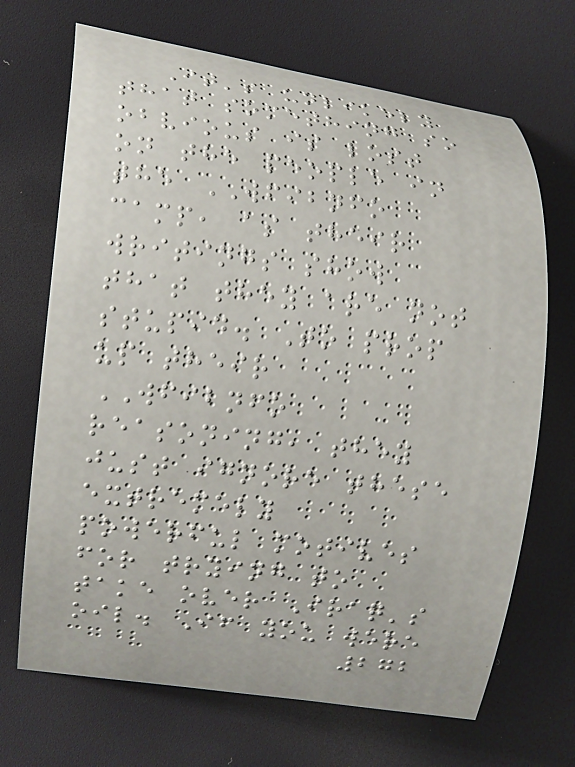It's unlikely
that something so
obvious is lost
on the people in
the WFIBNFO
camp, as their
writings show
that they are not
stupid. To prop
up their
WFIBNFO
reasoning, they
just ignore these
extremely
powerful motives
for trying to
take over Iraq's
oil. If you were
272
